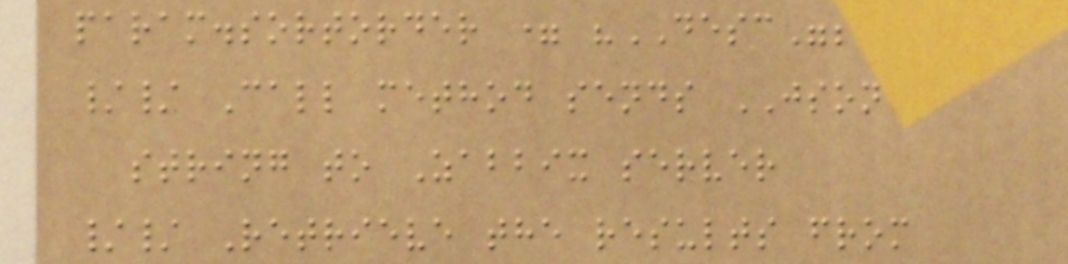param.sortorder = "DESC";
// Call method sends JSON
string to Zabbix server
// Retrieve the results from
